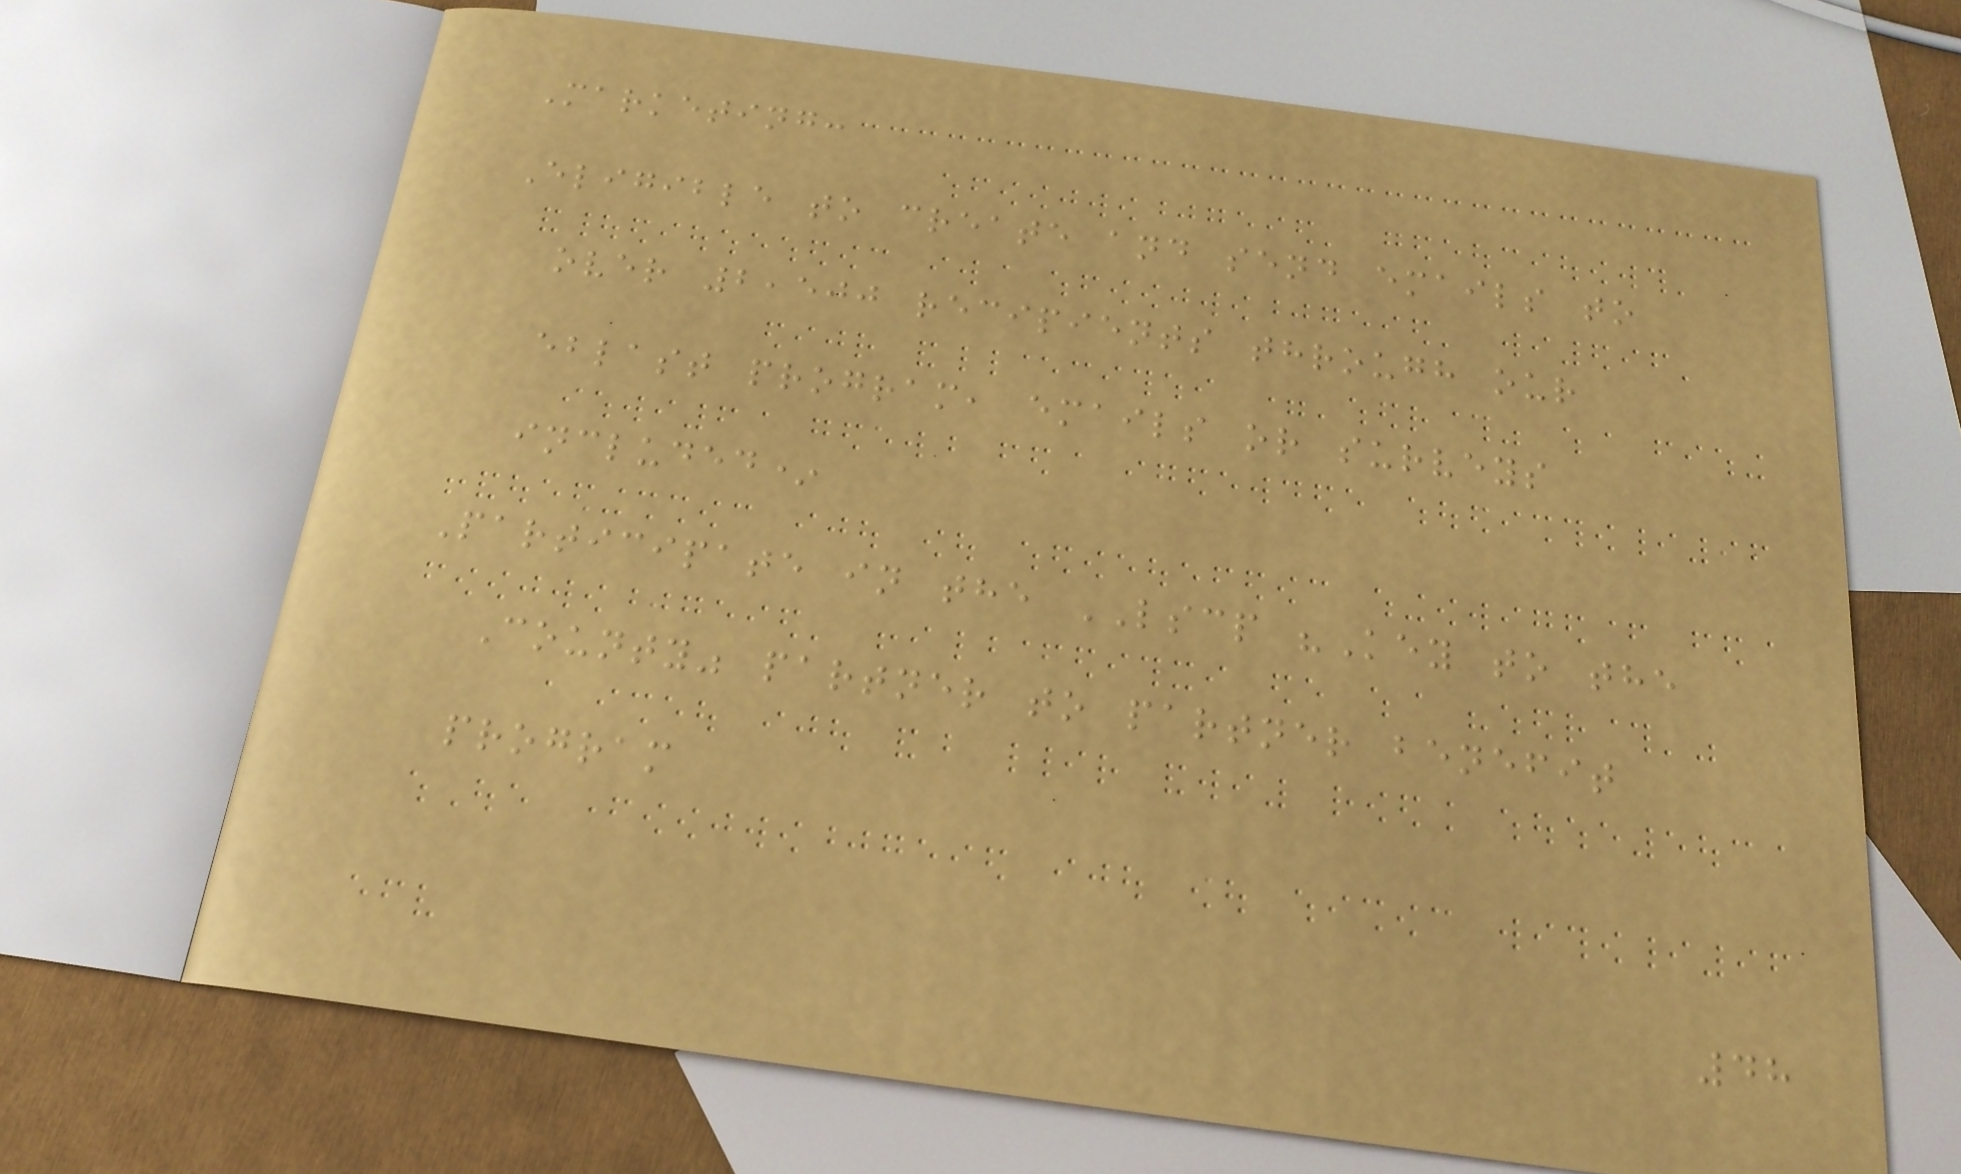Marketing:
Eligible to create and send emails to
over 2,500 recipients through our
eblast program, emails or surveys
included*
Participate in the LSCP "Key to the
County" partner to partner benefit
program
48
